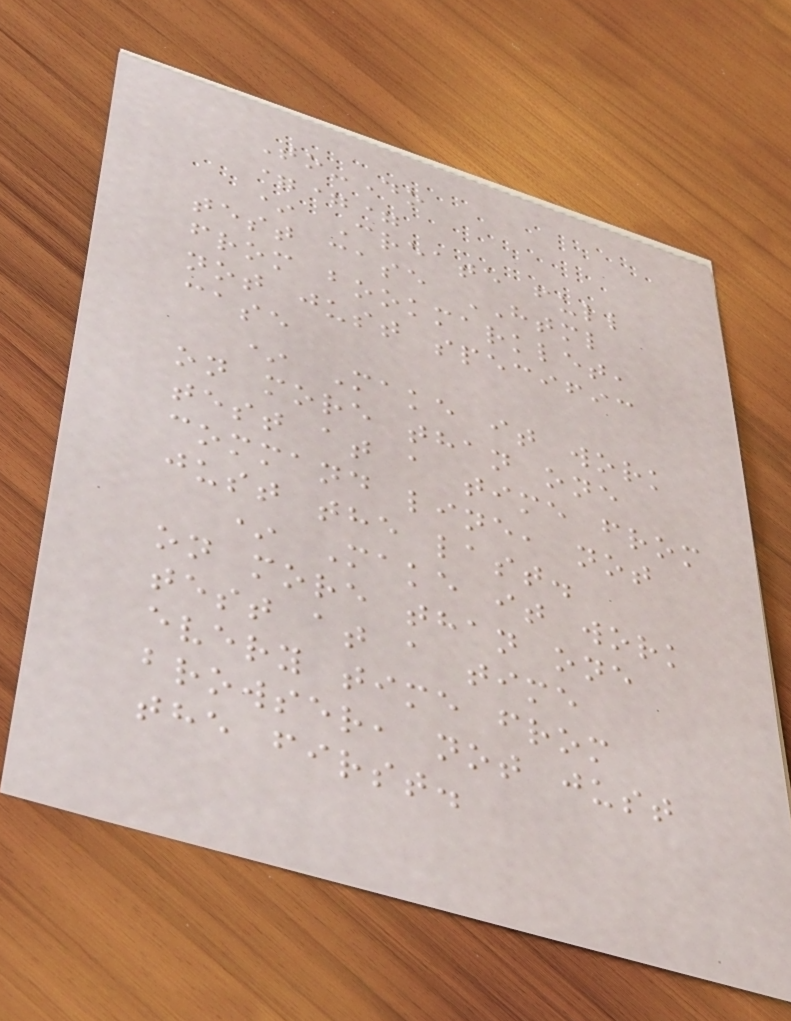To-Do
===
* Create full
test case HTML
from bookmarklet,
not just specific
case
* Make it work
on more than one
test at a time from
command line, not
just the last.
* Make it work
on more than one
test at a time
every time from
browser, not just
the first.
